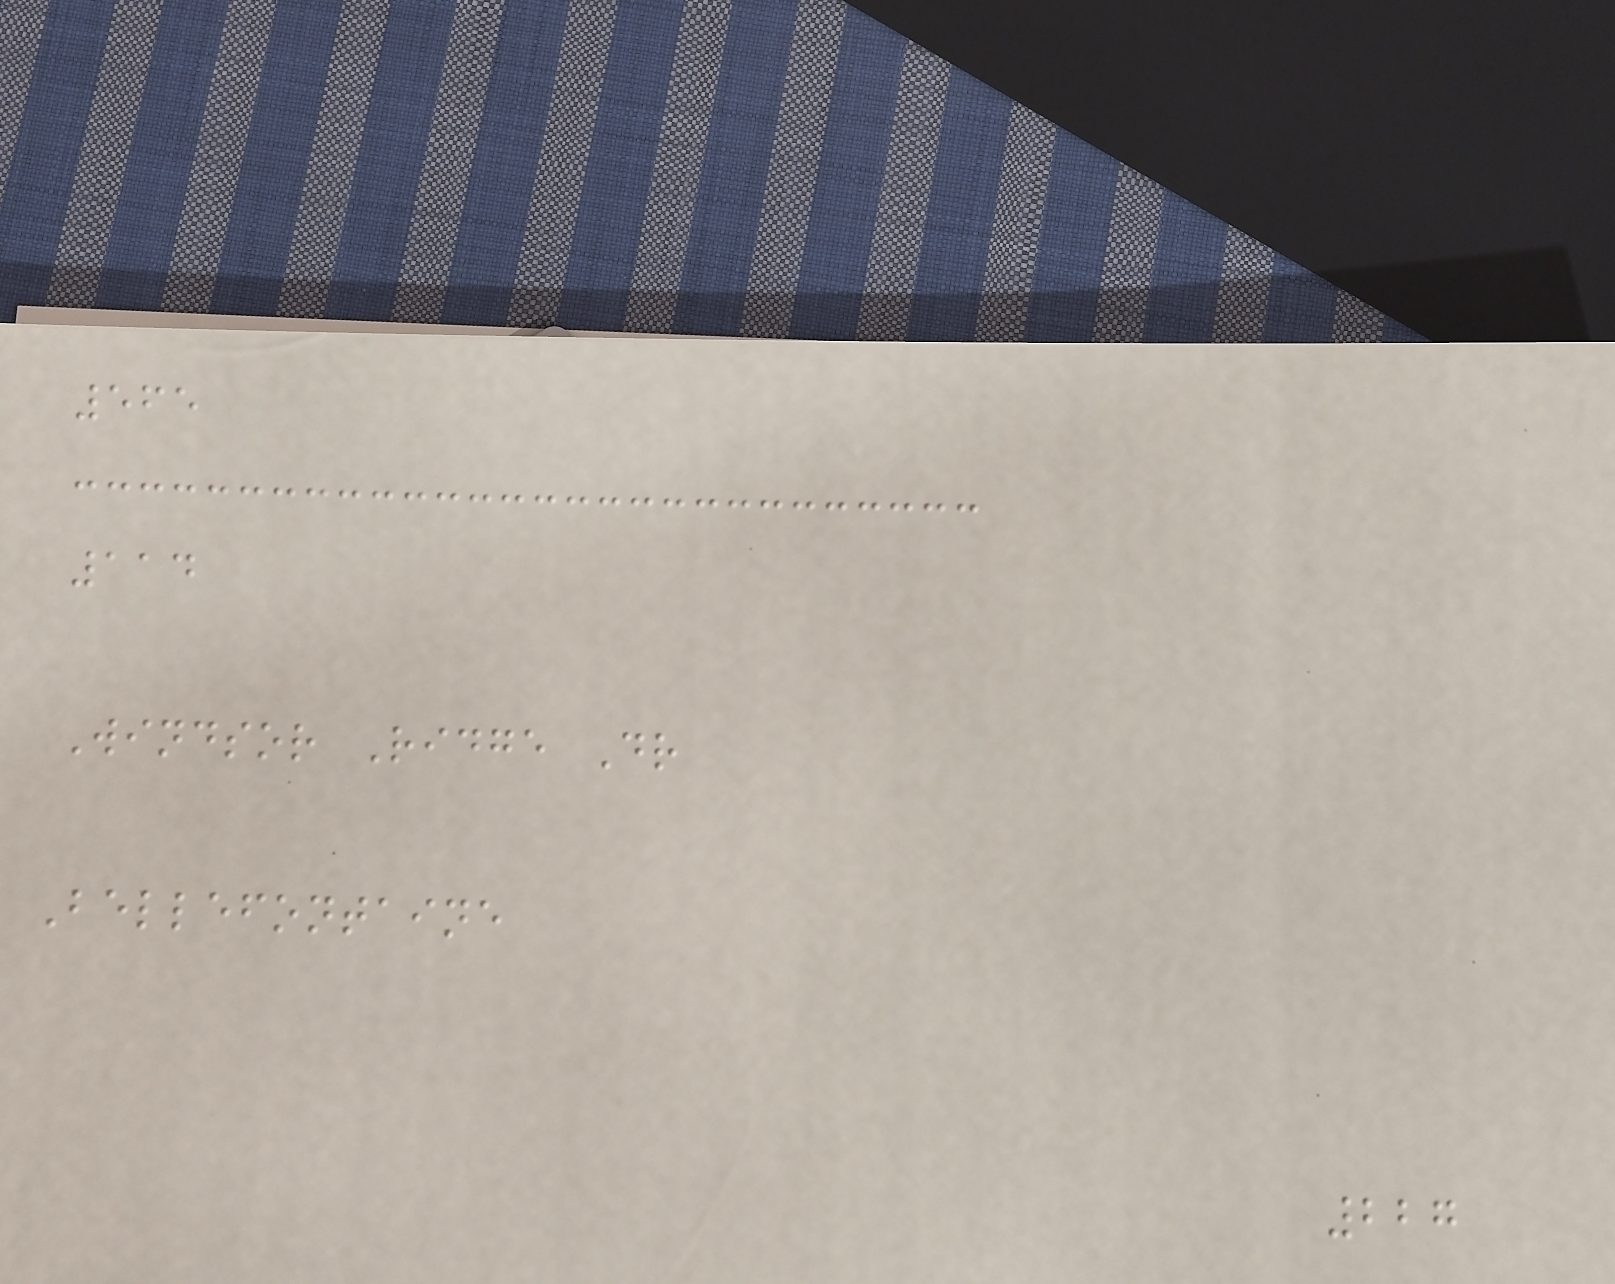565
114
Windsor Ridge Dr
Bellefontaine
227
